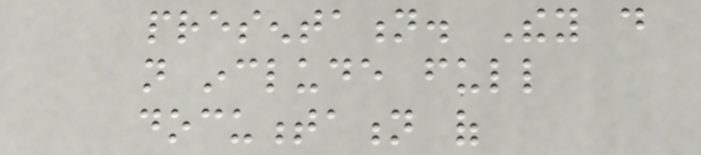presentation. They do
not include full
documentation of
